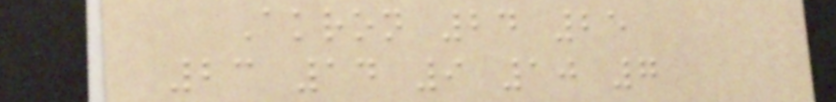Akron 24 25
23 14 9 10 7
